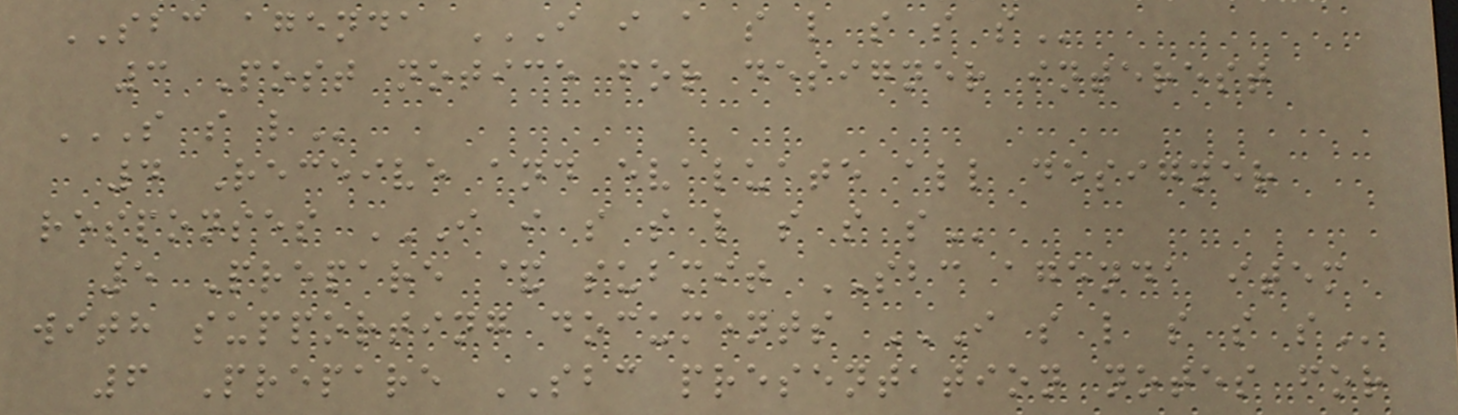SBC agenda I I A S L S S S
3 Post notice for designer interest
S S L
4 Receive and evaluate all designer
responses I I S S L S S S
5 Prepare & submit SBC agenda item
with supporting documents I S L S S S
6 Prepare SBC presentation notes for
